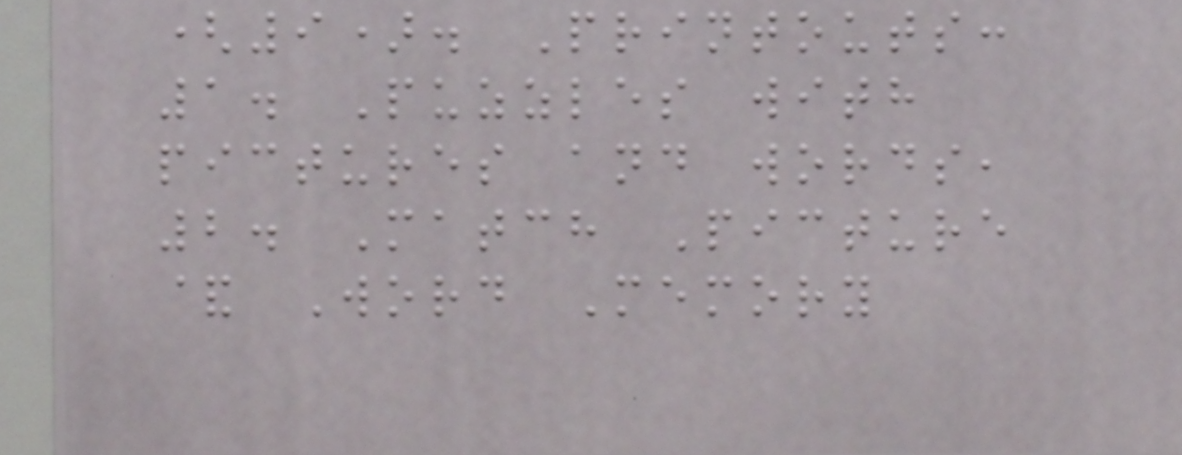(9). Printouts:
1. Puzzles with
pictures and words,
2. Match Picture
& Word Memory
